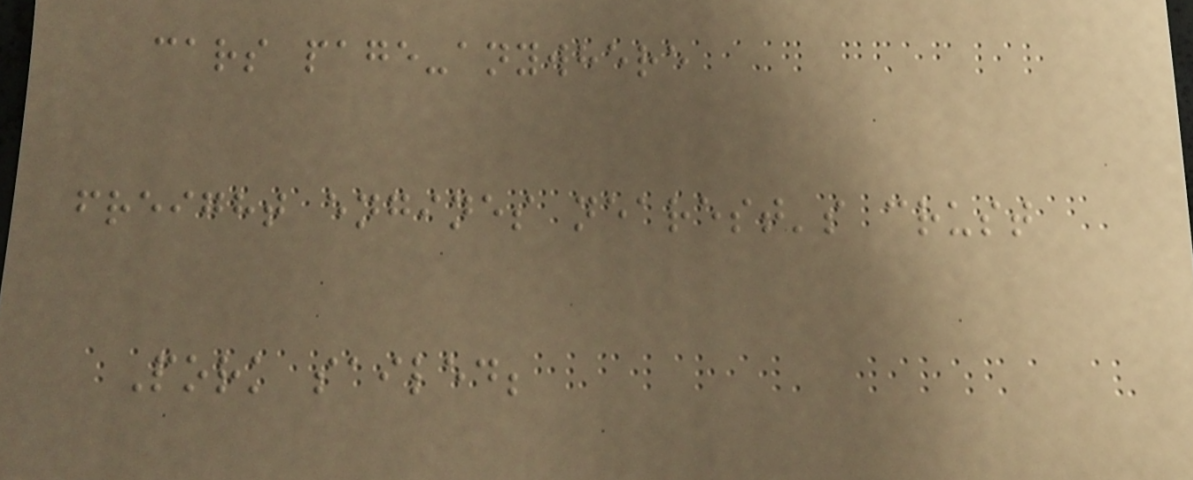cars page-anywhere
freight engines nearest's crust
Pork sailed;
